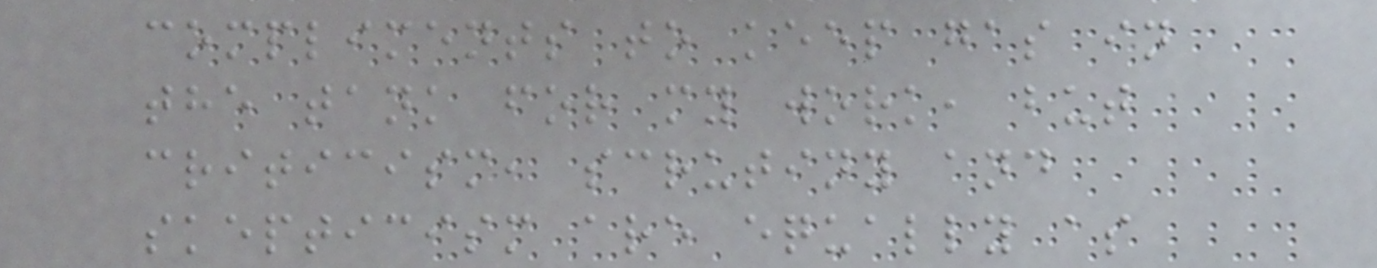compliments to keep gas in
the tank for my work, but
criticism, scrutiny and
skepticism are equally as
